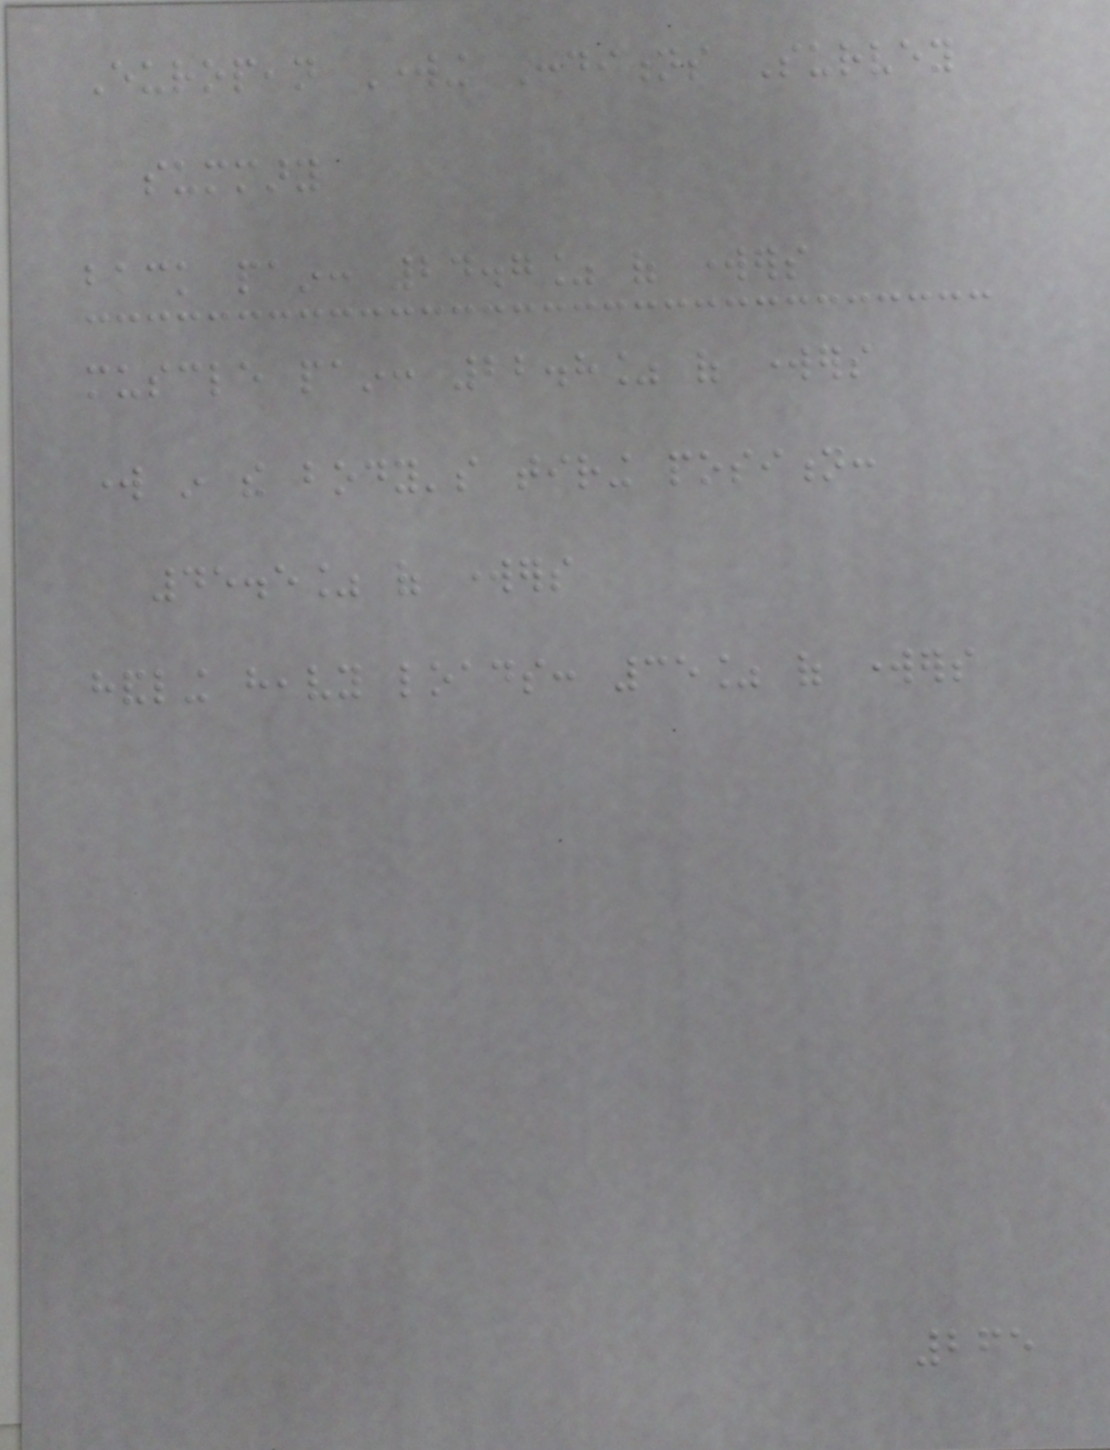European Working Conditions Survey
summary
back pain: 24.7% of workers
muscle pain: 22.8% of workers
work in the body's tiring position:
45.5% of workers
handling heavy loads: 35% of workers
265
